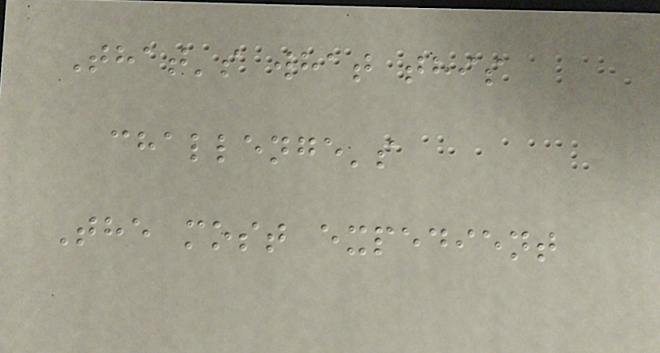That's what this
challenge's
The most expedient
